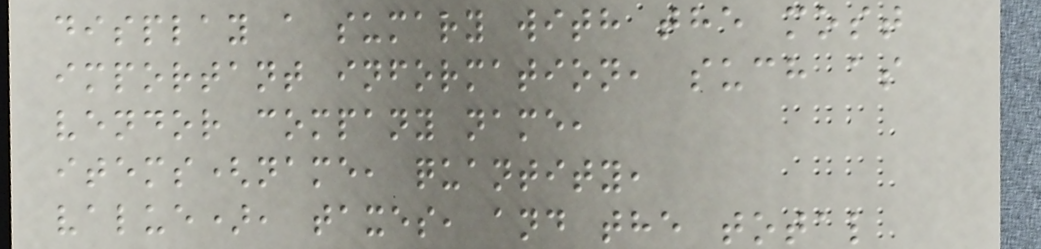display a sumary with the most
important information, such as
vendor company name,
items(name, quantity,
value), taxes, and the total
